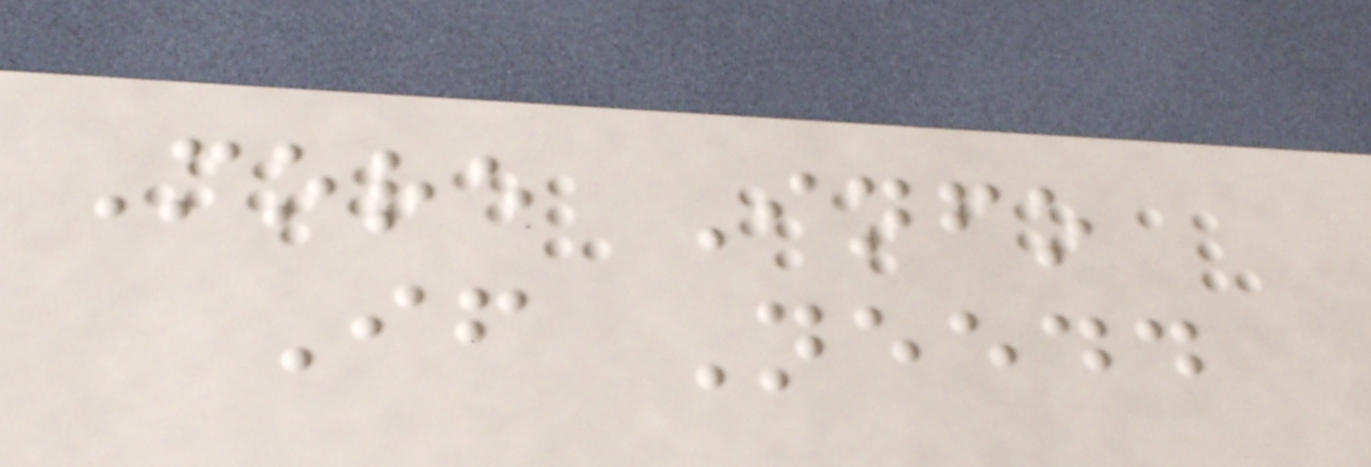More Info
If Needd
